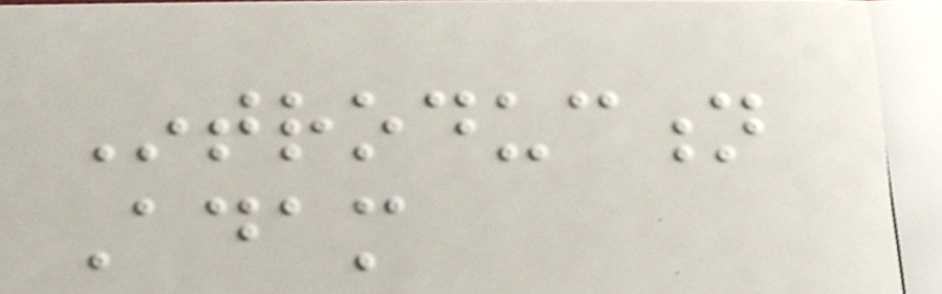Introduction
Adam
